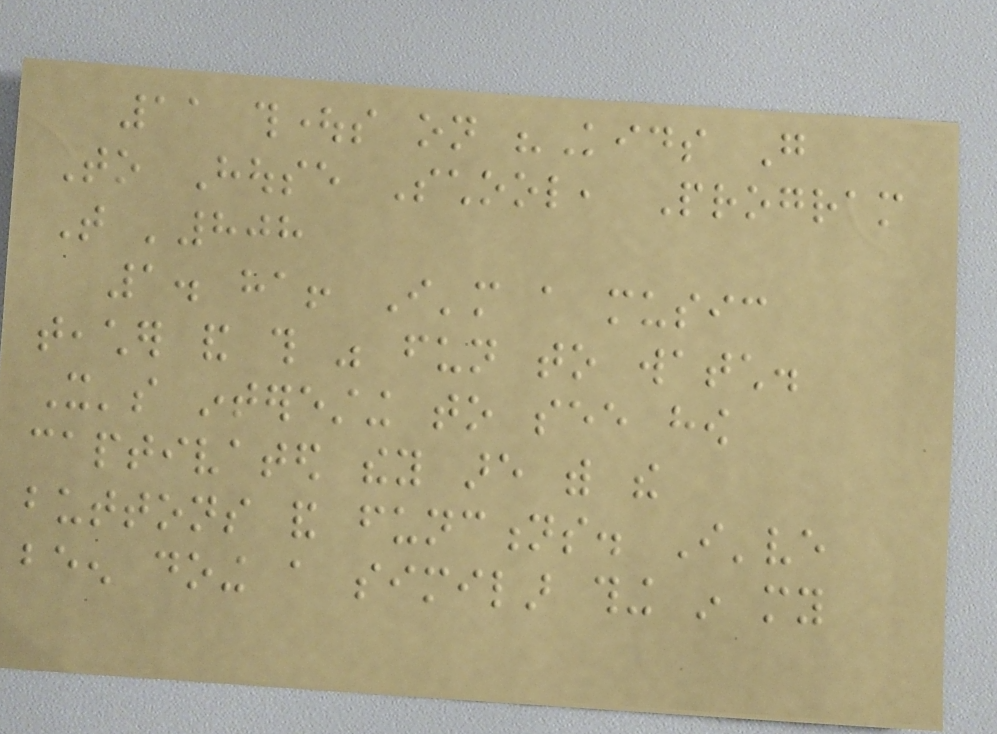11 thoughts on "Kids Go
To House School, Program
That '808
1. ha! I'm a music
teacher and this was fun to watch.
It's interesting to see how
captivated they are with the
buttons and functions. I've
been doing a similar thing in my
